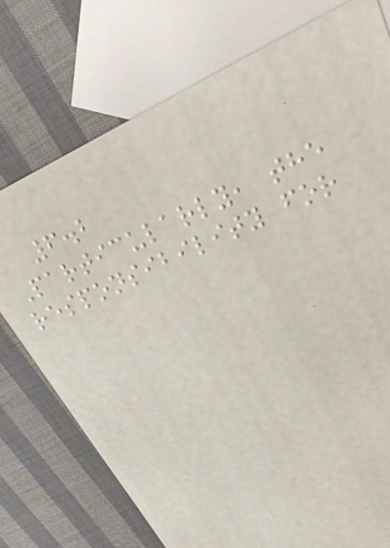6.2
Particularly, the
responsibility for
